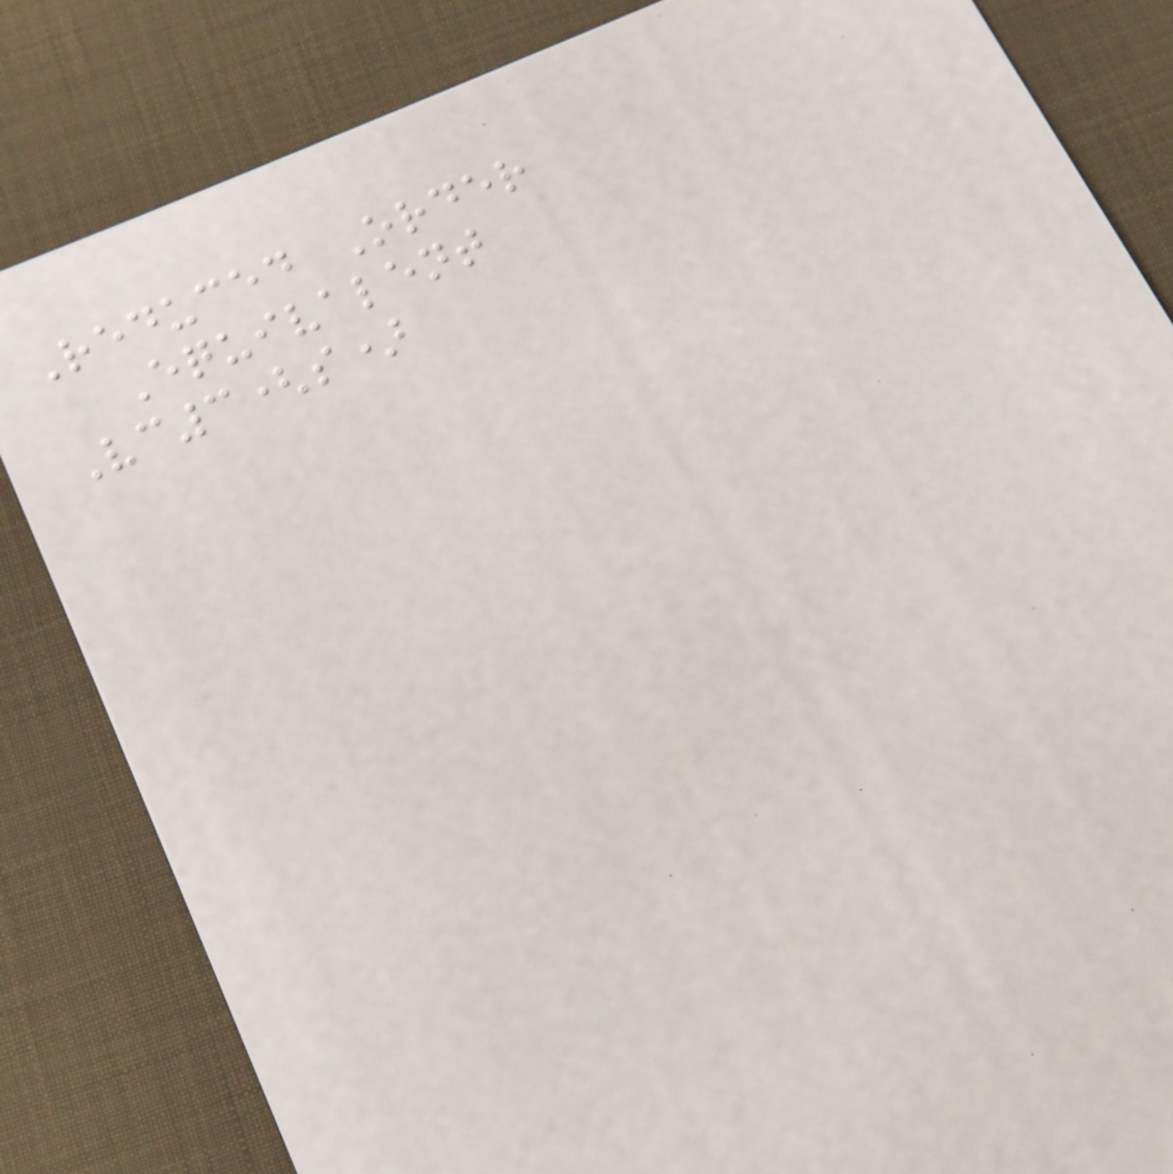Reduced Order
Equivalent
Vc3(s)
